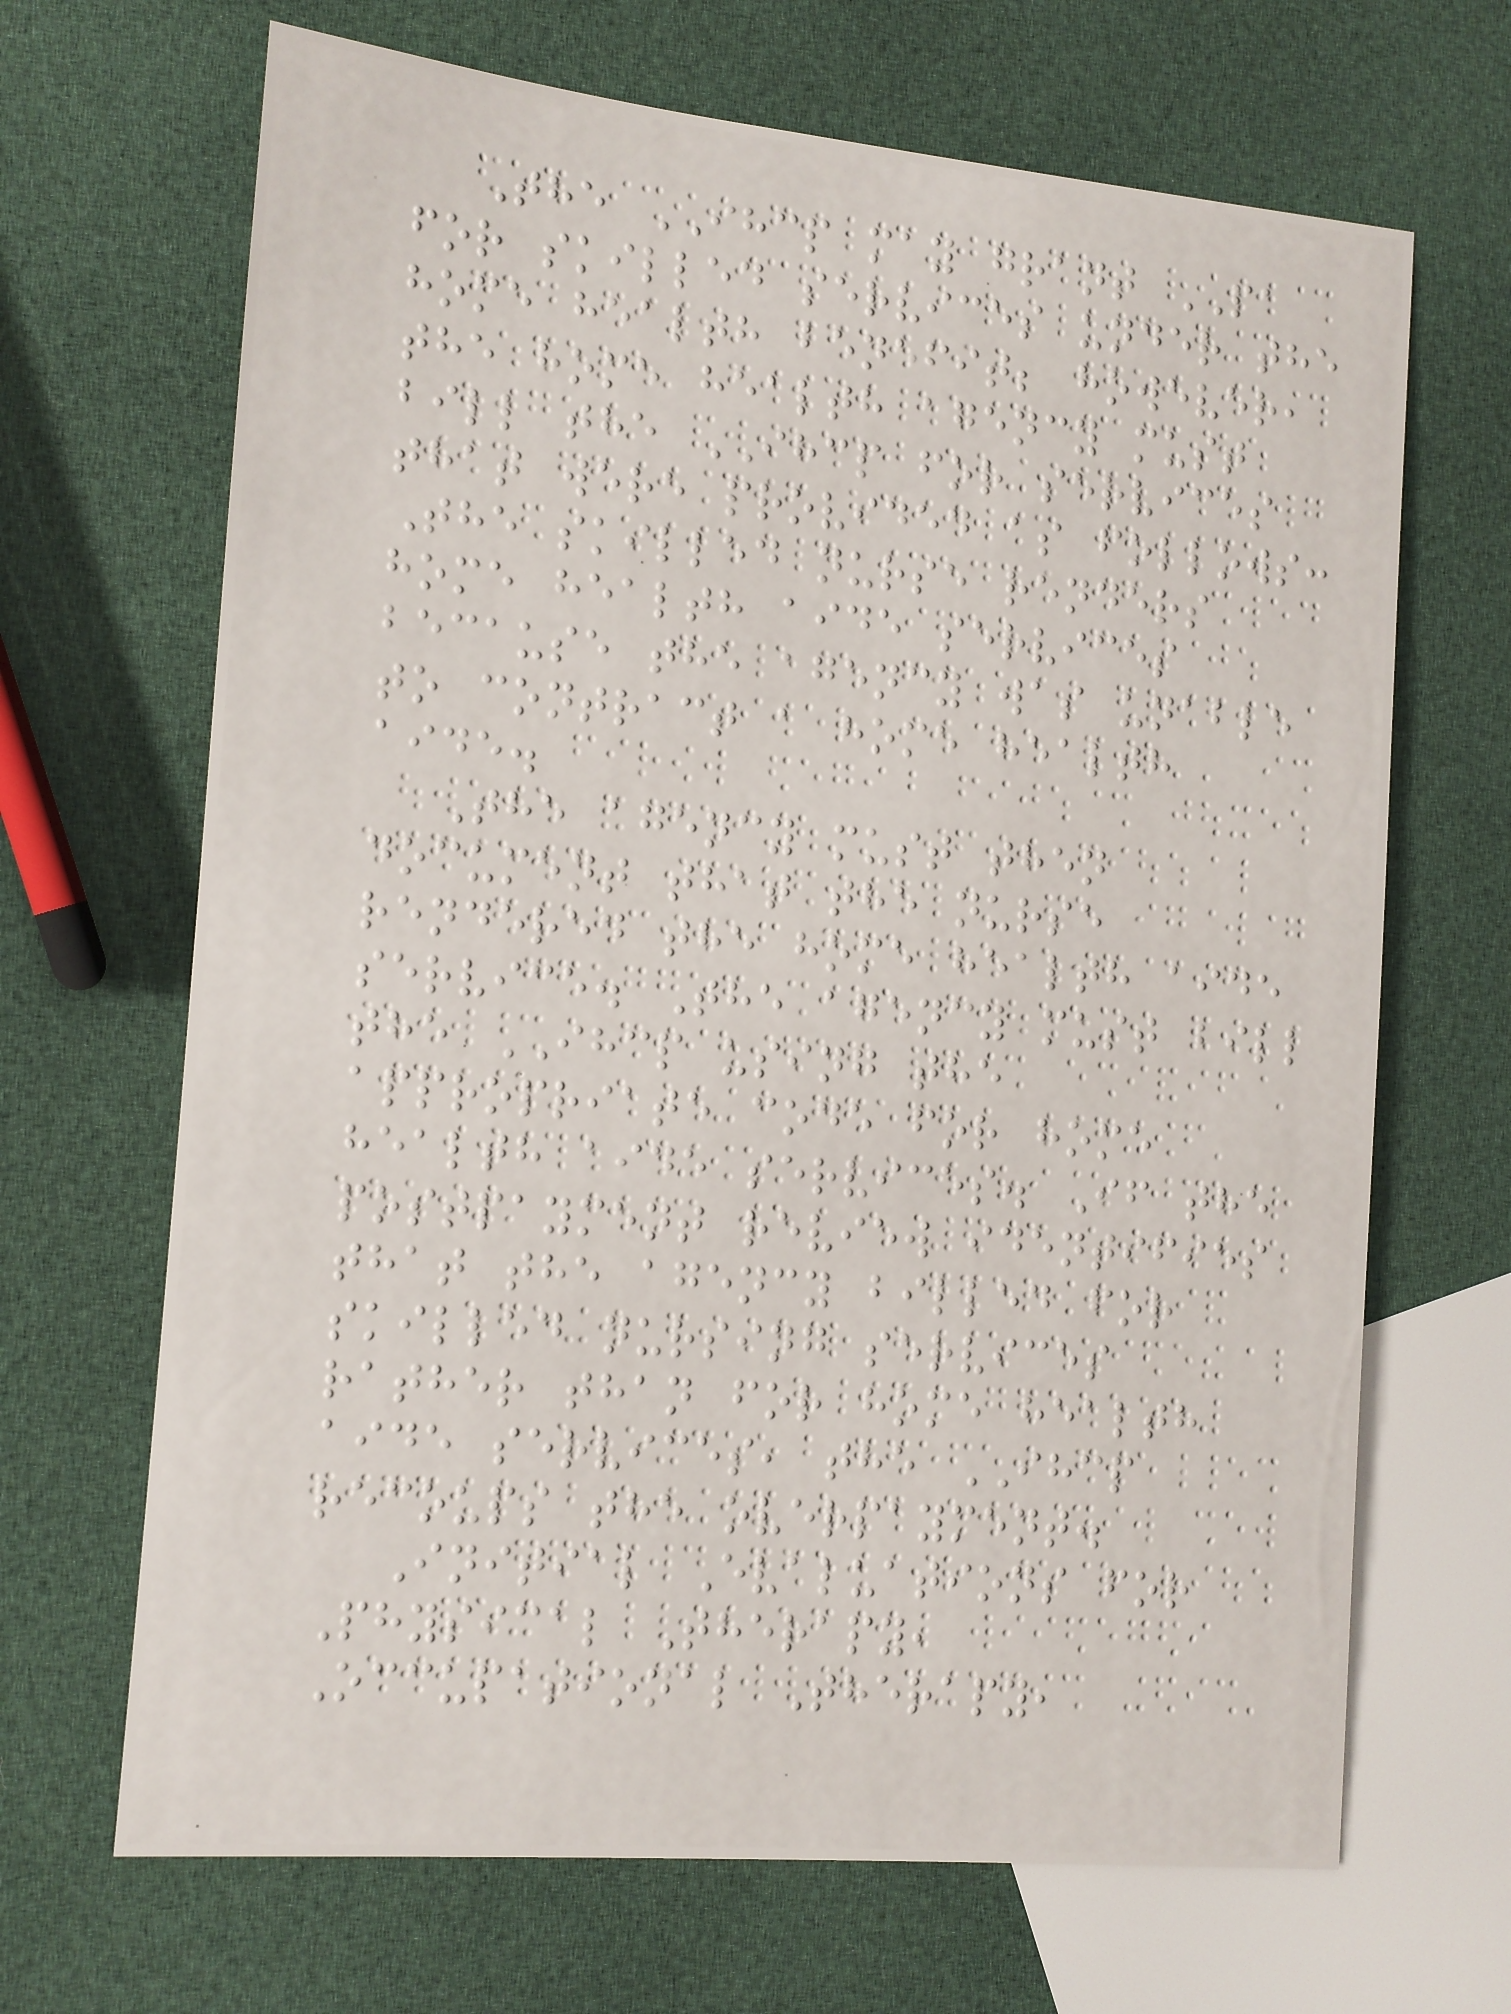The IHCP may grant PA
for skilled services under the
home health benefit; however,
the home health agency must
bill the IHCP for services
that were provided as follows:
The skilled nurse renders
home health aide services
because the agency was unable
to contract a home health
aide.
The agency must then
document that the nurse
rendered the home health aide
service. The agency must bill
the IHCP using the
appropriate code for home
health aide services. If the
postpayment review identifies
that the agency billed for
skilled nursing services
rather than for home health
aide services, the IHCP
recoups the overpayment.
Initial Evaluations for
Physical Therapy,
Occupational Therapy,
